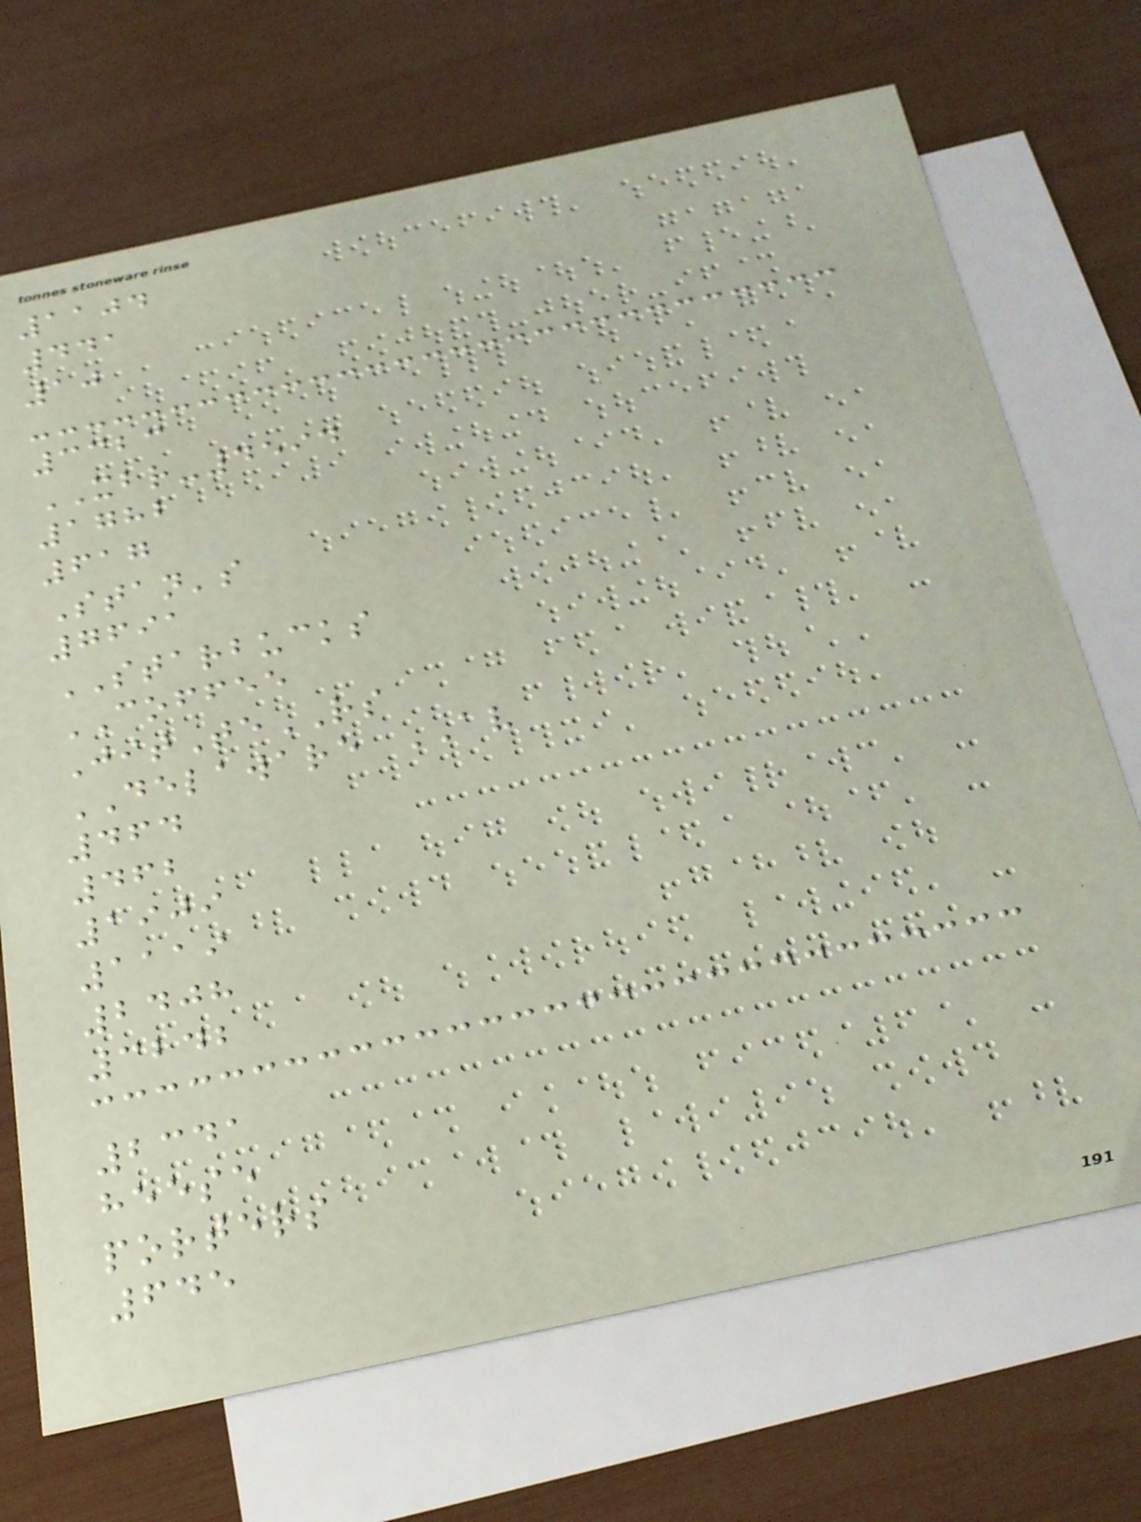1104
441
10
3323
XBR-4594
1782
617
Stan's
7691
STARBUCKS
COFFEE
JitTeRS
DELAWARE AV
464
462
1909
1119
2408
3242
2341
heese
porters
645
